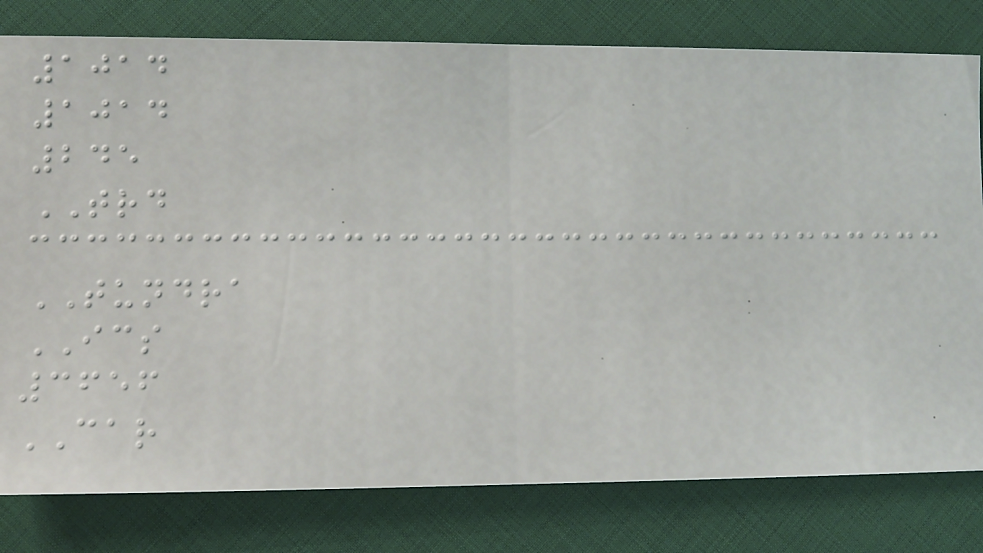1014
1014
245
TRD
TUNDRA
ICS
3656
CAR
